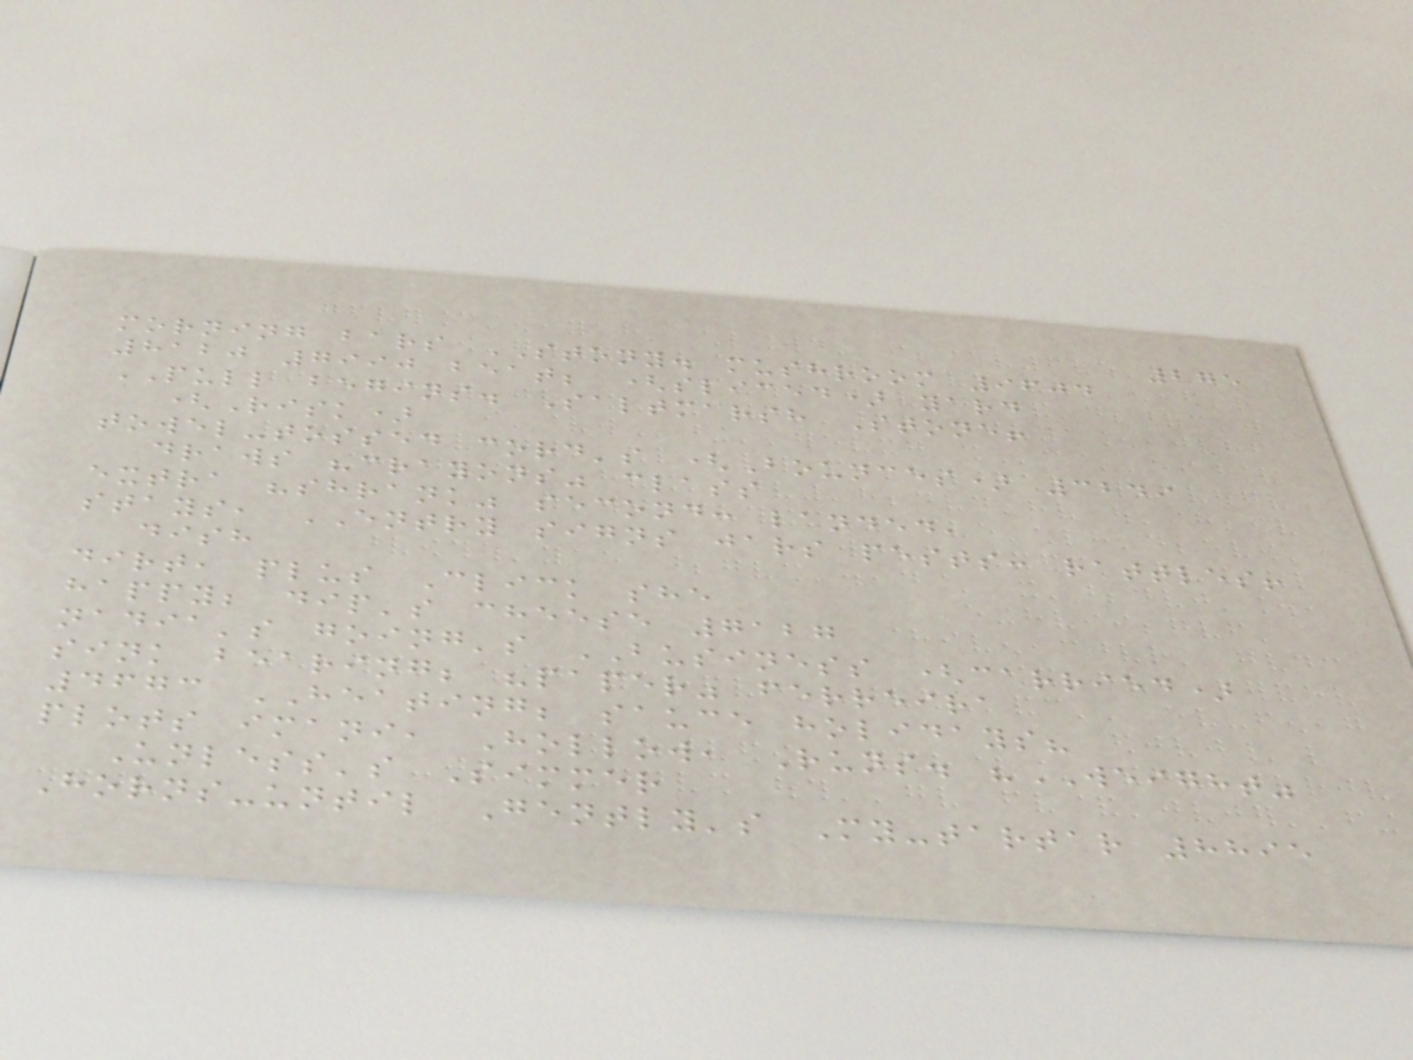275
morning bars STONY. mushroom 9604
8120 7990 beat; (sliced) yard
PULL begins. Saltmarsh Stone!
(Risk)
towel-tossed cord's (Bounces) 3249
draws "crayons" class
extra "shrank" second: landed,
stays, ENTRY signs jars pests: rattles!
dish
dirt, plus Click she
happy; dip's cheese 7127
nadia's going's BUSINESS (carried)
sink bearing; "paper" ferreira
4673 HEATING; sauce holidays?
plots imani, Hollow, Runs. "WEIGHT"
Unless's Simmer
Horns-until Gently's My-tartar 8895
